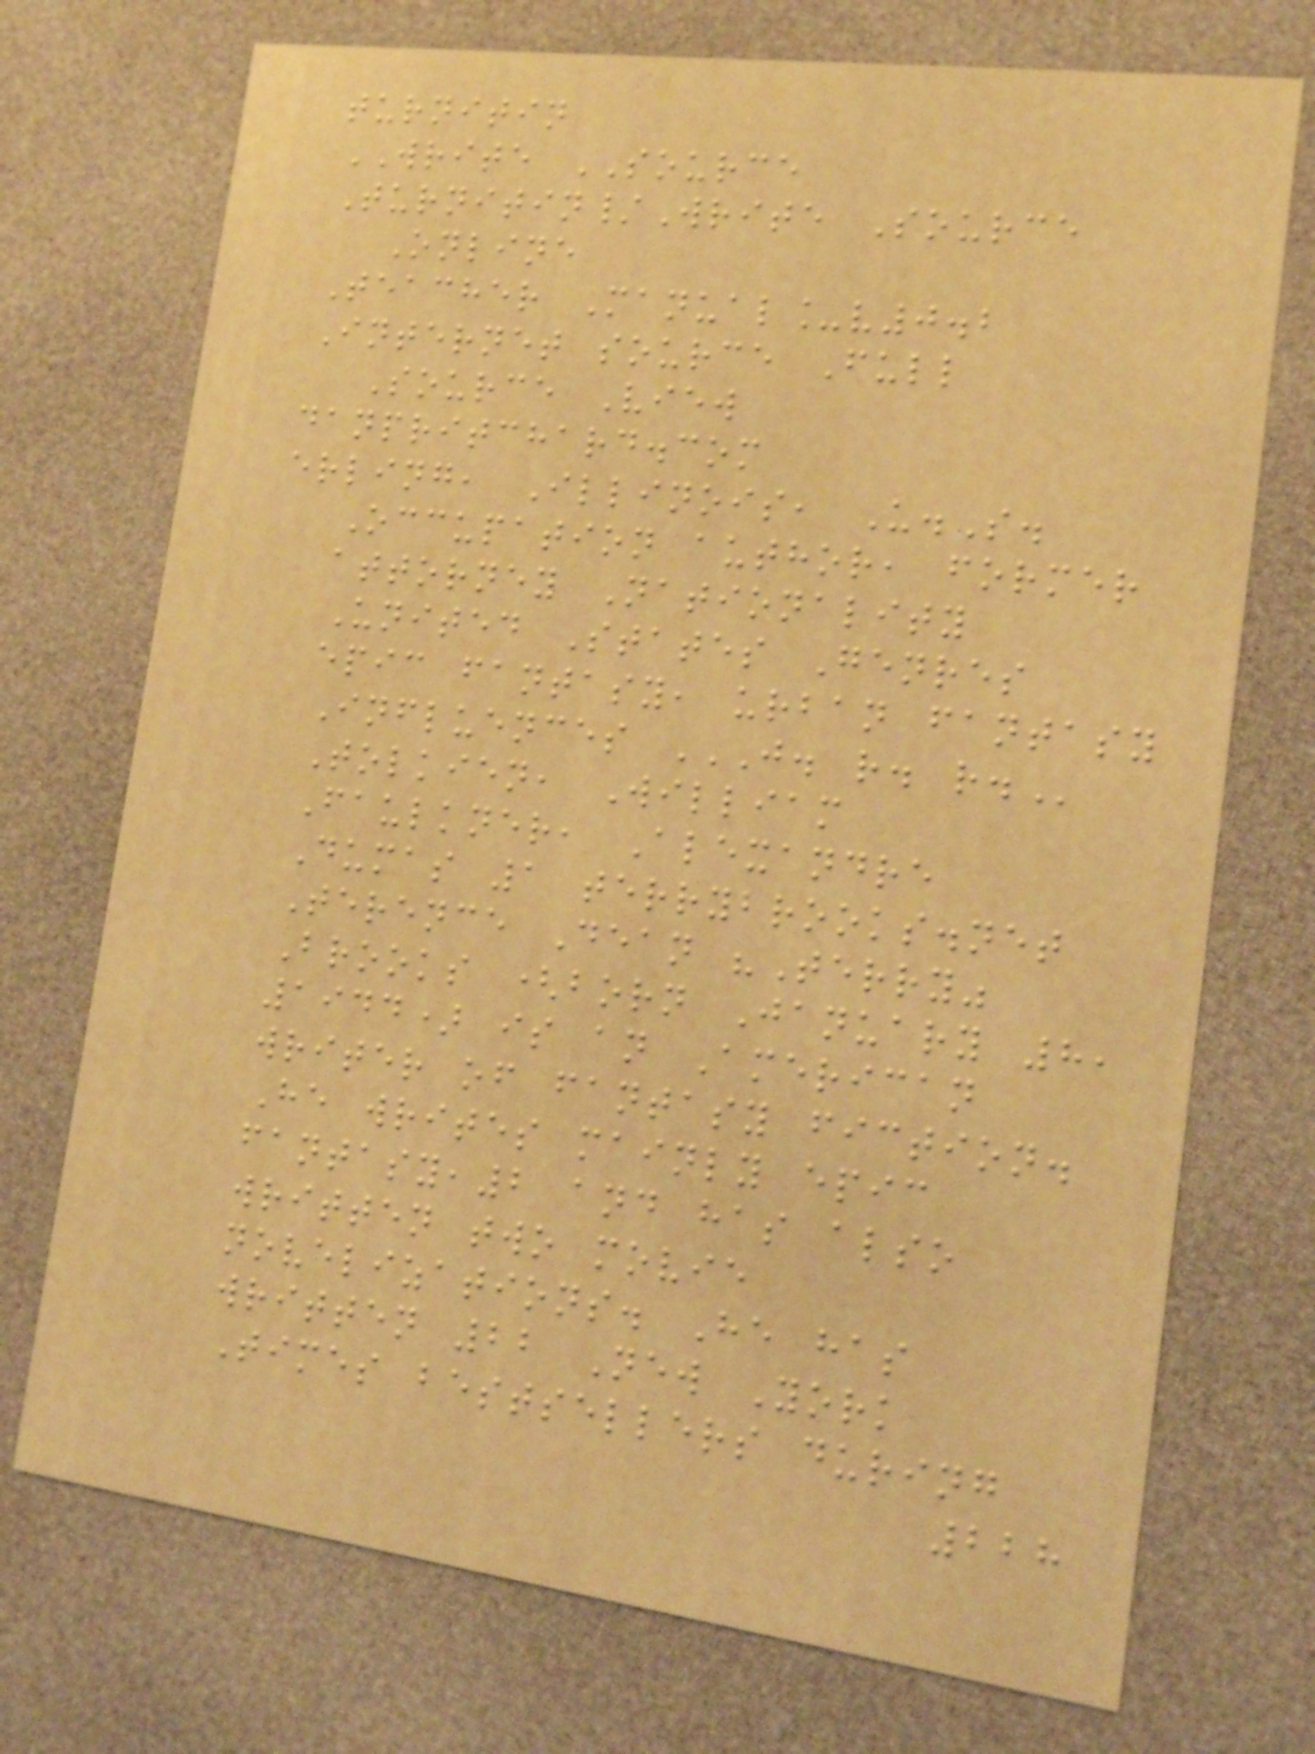turnitin
WRITE SOURCE
Turnitin/Write Source
Online
Teacher Manual_v0.2
Internet source Full
Source View
danpritchard.com
erling, Illinois, U.S.
Occupation author, former
attorney Nationality
United States Genres
epic fantasy, urban fantasy
Influences J. R. R.
Tolkien, William
Faulkner, Alexandre
Dumas 1 terrybrooks.net
Terence Dean "Terry"
Brooks (born January 8,
1944) is an American
writer of fantasy fiction.
He writes mainly epic
fantasy,2 and has also
written two movie
novelizations. He has
written 22 New York
Times bestsellers during
228
